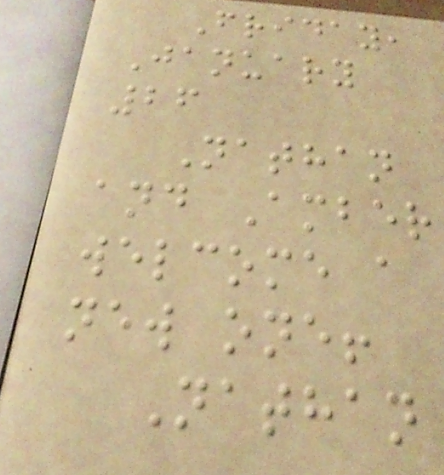Friday,
January
26
Nathan
and Amber
welcome a
new one!
Nathan
